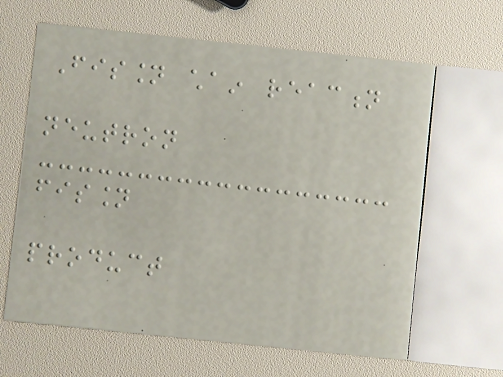Fission chain reaction
neutron
fission
product
